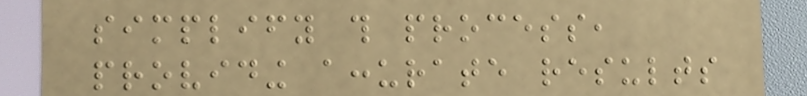simplify this process,
providing accurate results
